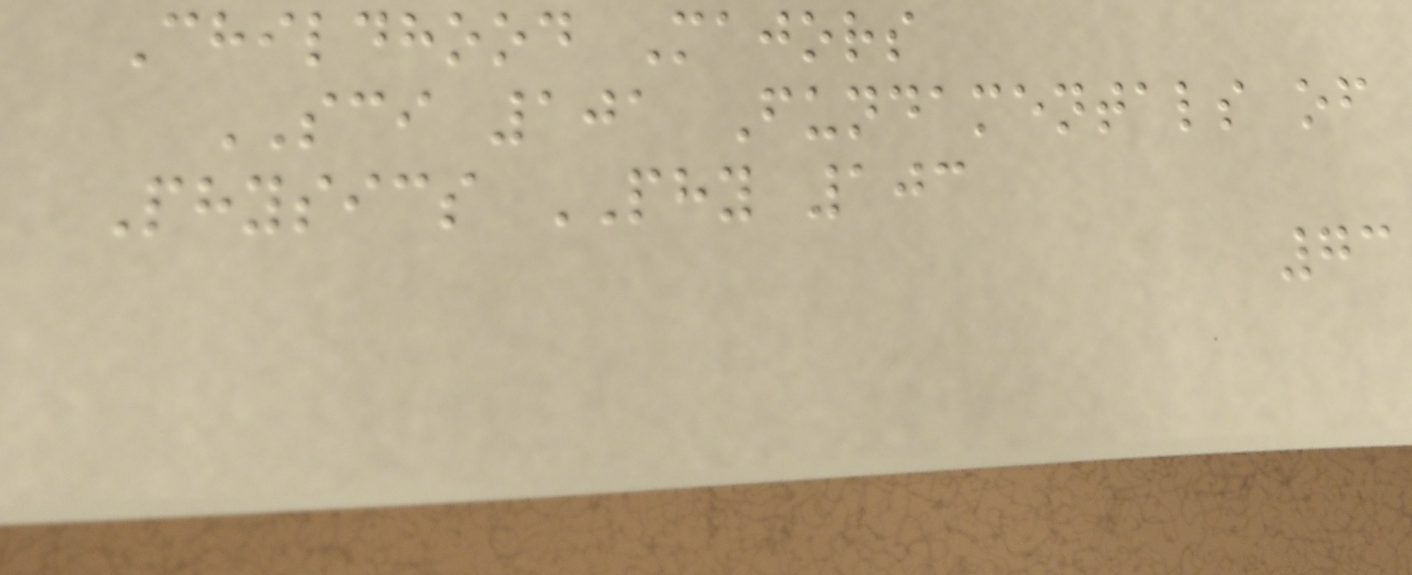Childhood Majors
SCI 101 Fundamentals of
Physics PHY 103
73
